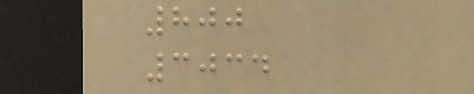800
3034
